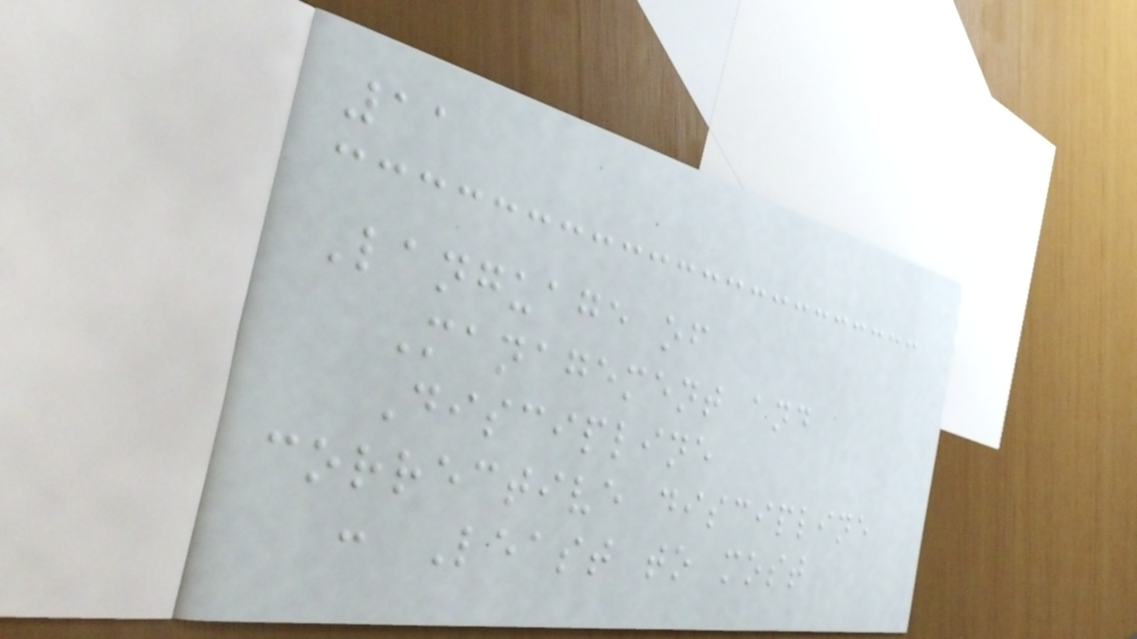11
Language of
Management and
Discipline
corrective discipline
: Least to most
